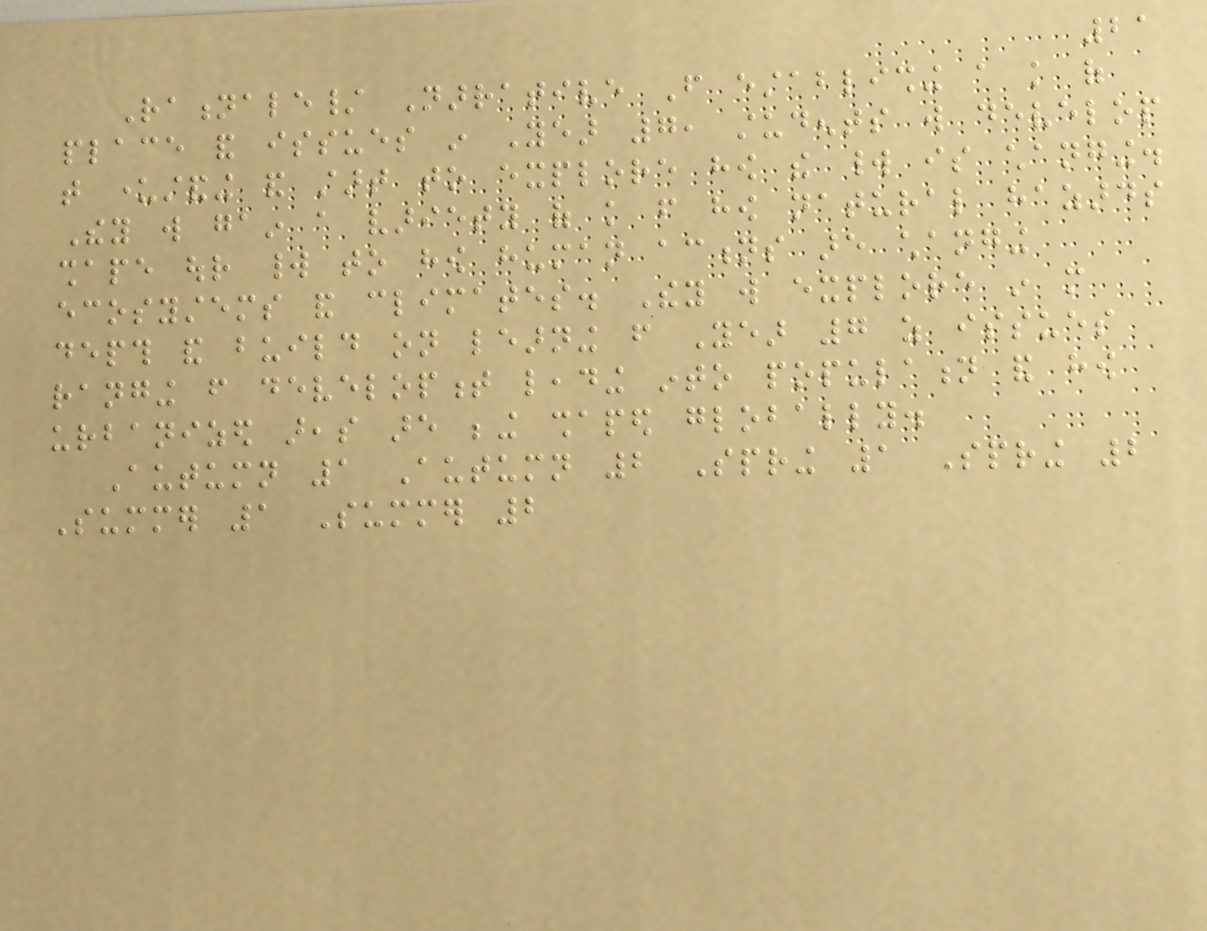21
Rationale/ Narrative From establishing a knowledge of
place and issues in Year 7, students will develop
that understanding and start to explore how the world is changing.
They will gain a variety of knowledge from how natural hazards
shape our world to how human actions are changing
ecosystems and climates. They will explore in more
depth and build on learning from Year 7 as issues
ranging from development leading into population and how
urbanized areas are being shaped globally.
Autumn 1 Autumn 2 Spring 1 Spring 2
Summer 1 Summer 2
